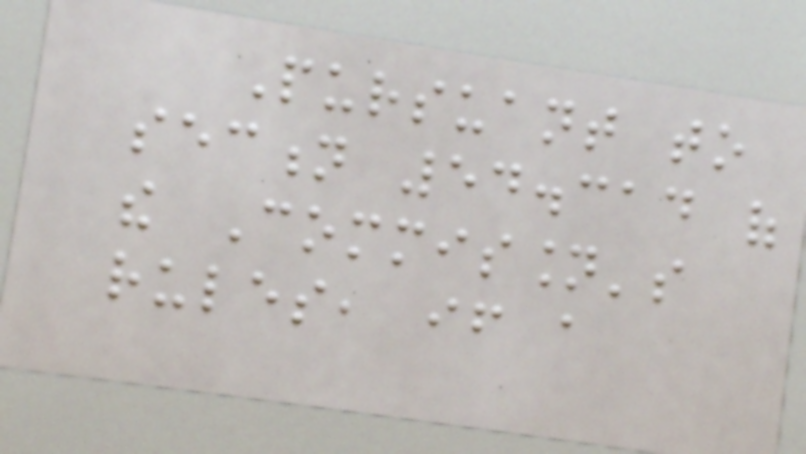Pursuant to
section 54.314 of
the Commission's
rules, if a
